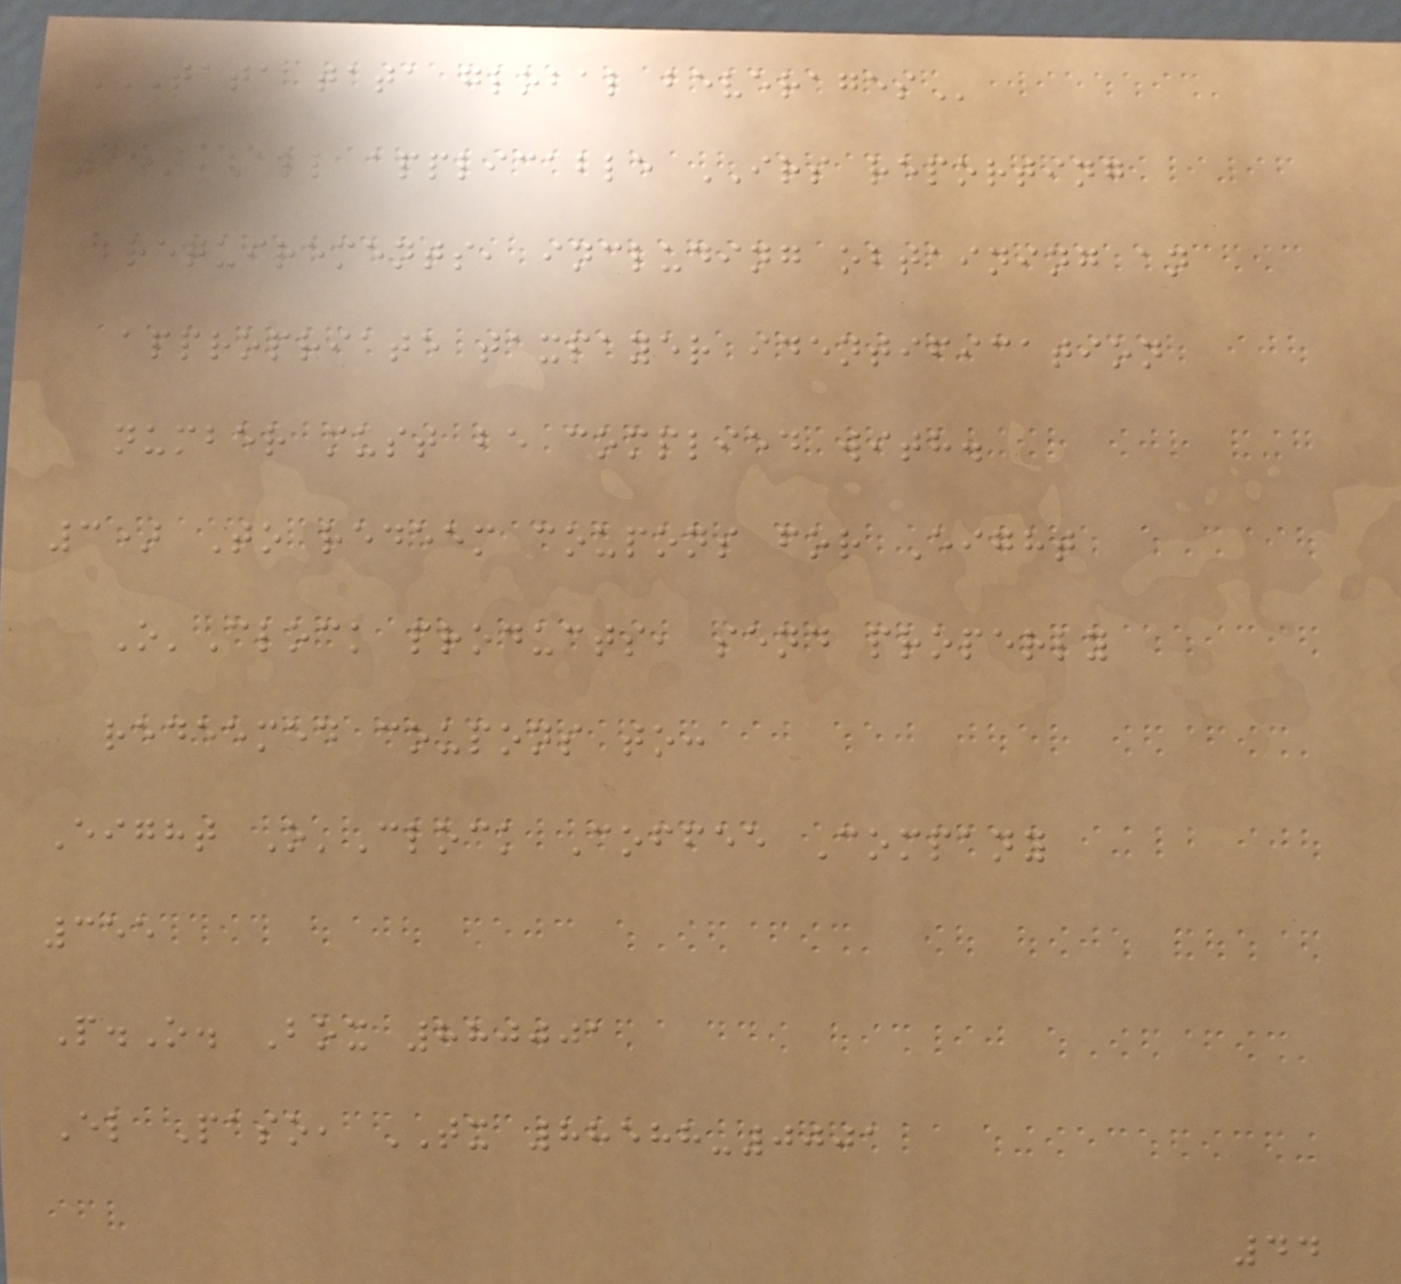TATA TATA GLOBAL BEVERAGES
2) All applicable IRS reporting
requirements, including obtaining an
appropriate taxpayer identification
number must be complied with.
3) To redeem coupons for Eight
O'Clock products, send properly
redeemed coupons to:
Eight O'Clock Coffee Company
355
P.O. Box 880001
El Paso, TX 88588-0001
44
